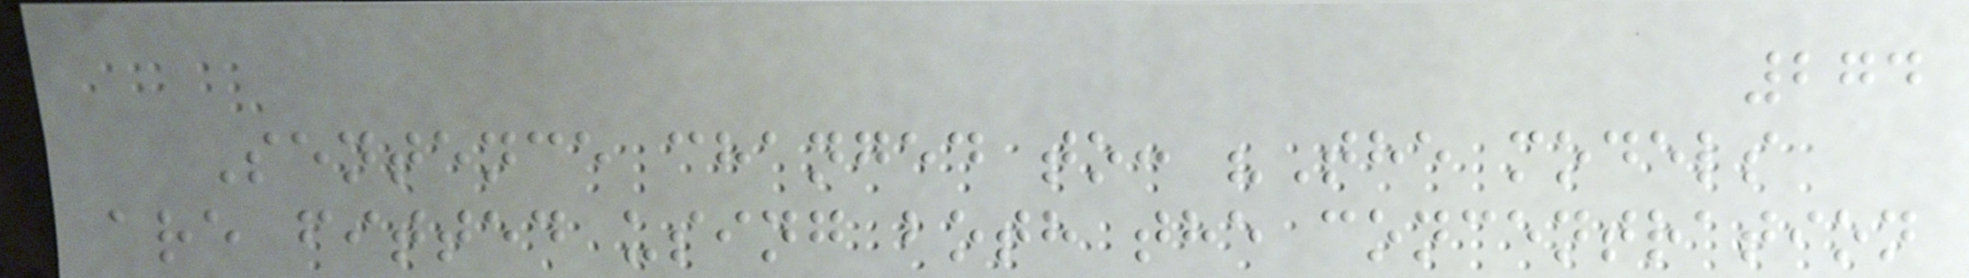274
Sentence changed to: "The models
are fitted using both the concentration
